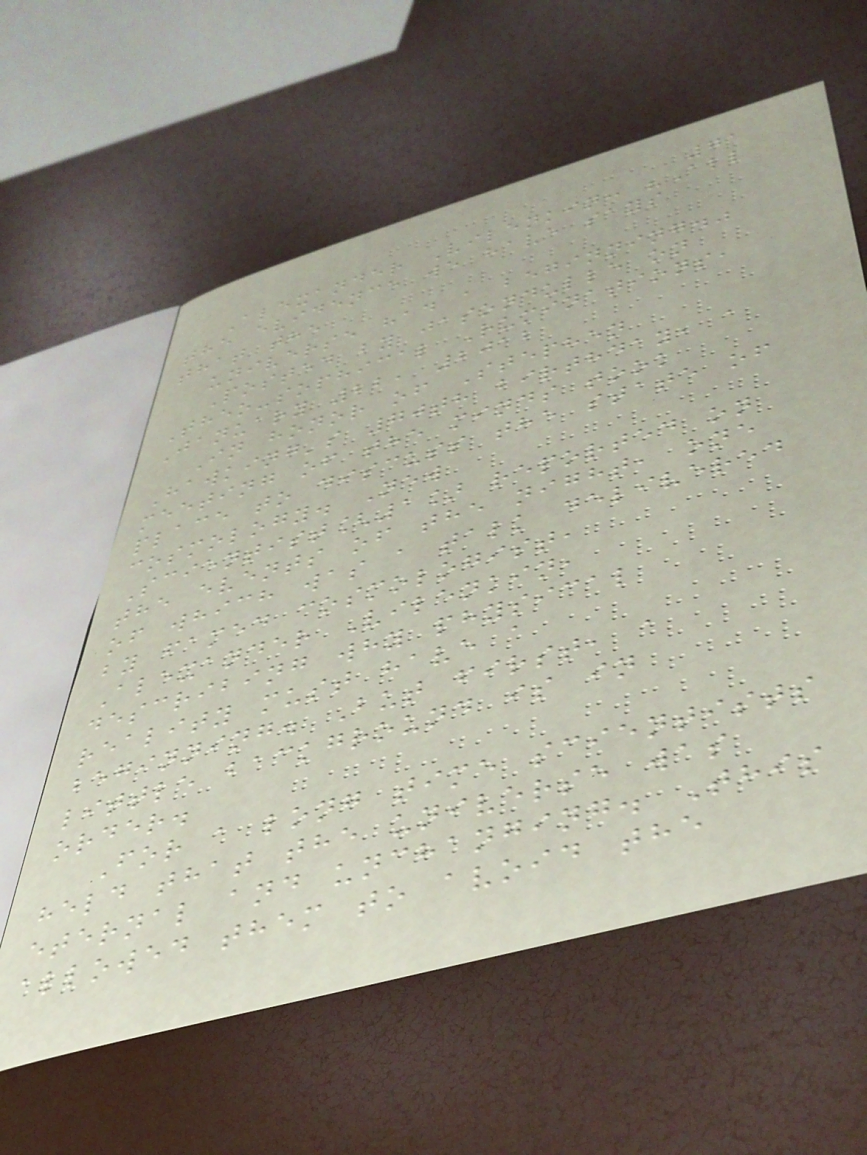71
Alexander Vilenkin: "All
the evidence we have says
that the
universe had a beginning."
Posted by jasondulle on
Theo-sophical Ruminations,
January 22, 2012
In honor of Stephen
Hawking's 70th birthday, a
meeting of the minds took
place to discuss the state of
cosmology. New
Scientist[1] reported on
the events of the night, one
of which was a talk delivered
by famed cosmologist,
Alexander Vilenkin,
describing why physical
reality must have a
beginning. But first, a
little background is in
order.
For a long time scientists
held that the universe was
eternal and unchanging. This
allowed them to avoid the
